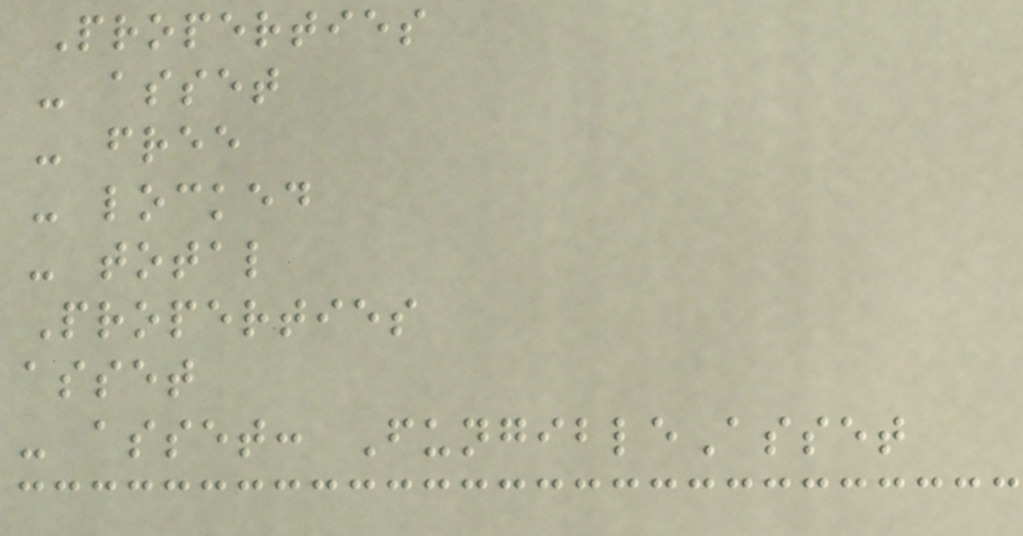Properties
- asset
- free
- locked
- total
Properties
asset
- asset: FungibleAsset
